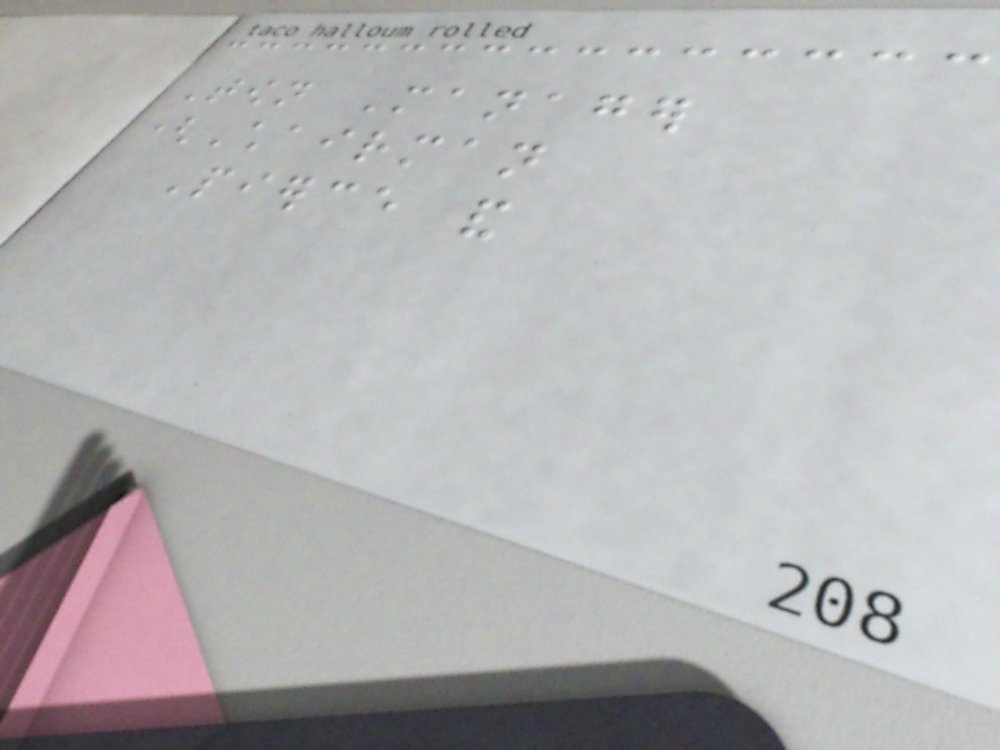Town Manager
(Chairman
Pierce and
